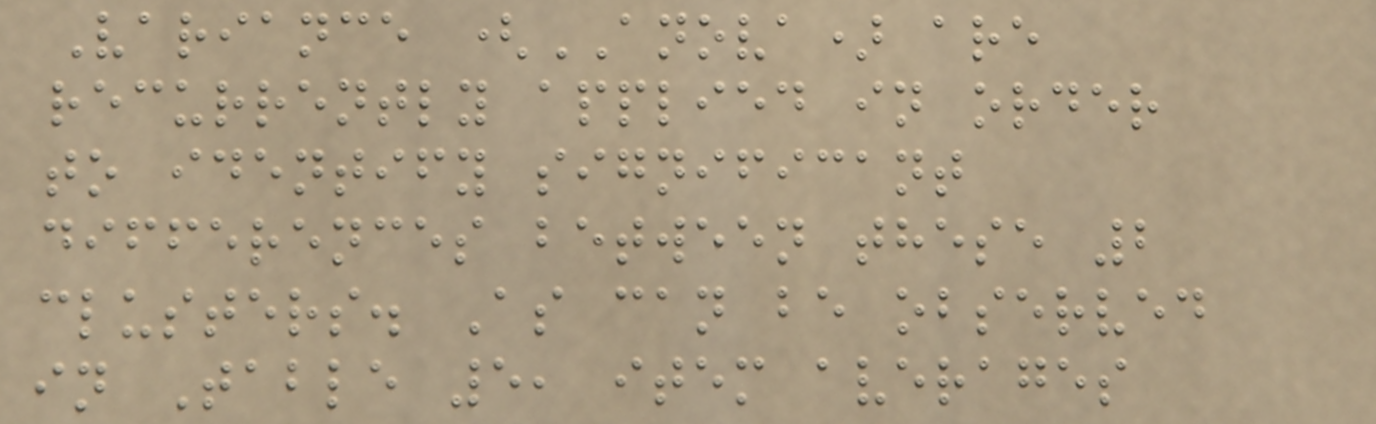Variance (ANOVA) are
recurrently applied in order
to identify significant
differences between these 2
clusters. As can be observed
in Table 5, item averages
